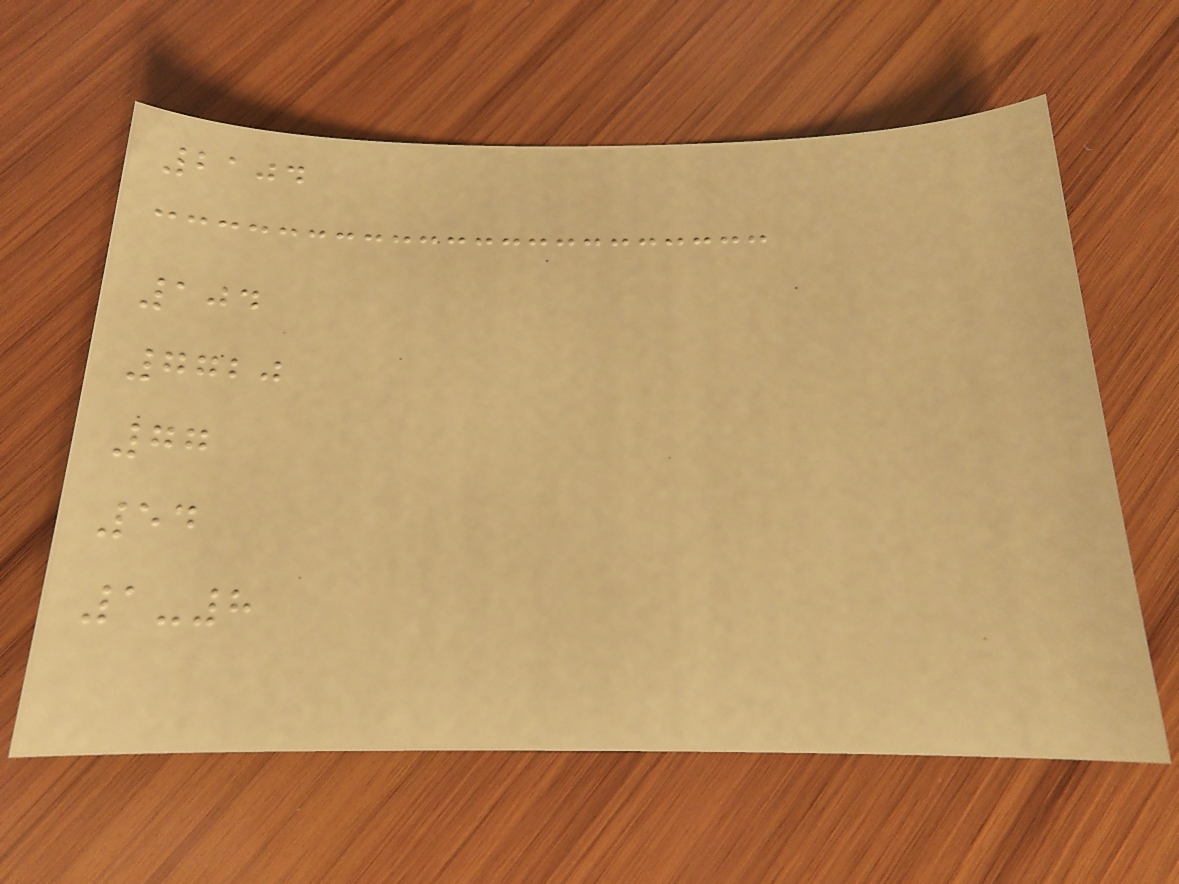2104
104
7720
77
54
1-8
